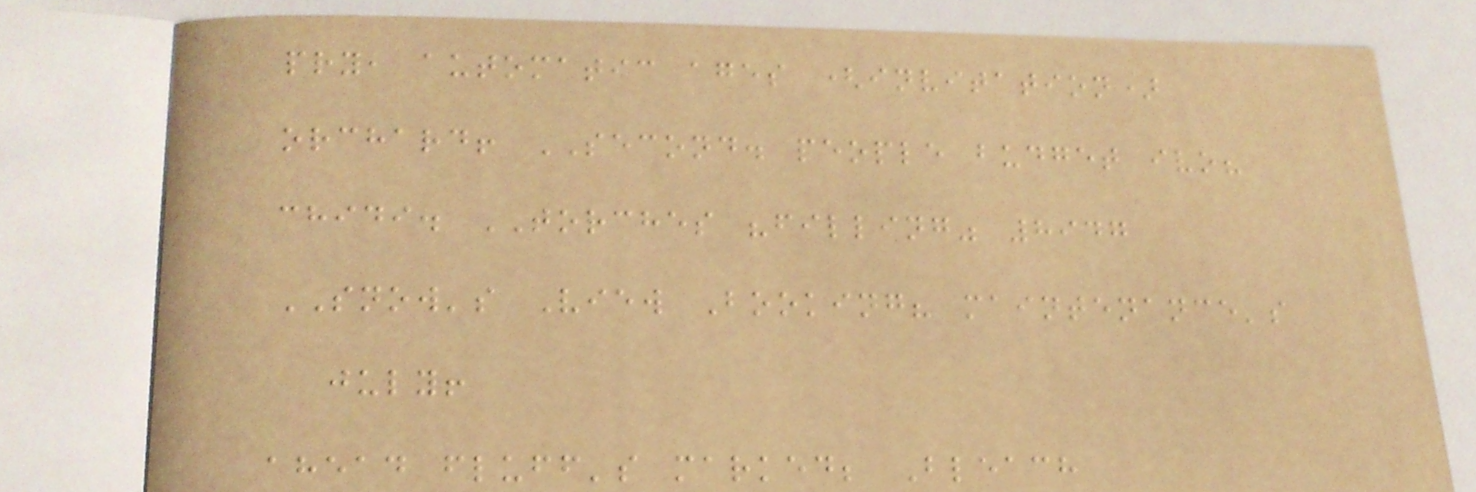pry, automatic ages (invitation)
orchard! SECOND. people budget ivo?
chidi. TORCHES "filling" 8947
SNOW's View Booking? maintenance's
july!
ahead fluff's marked; Bleach
